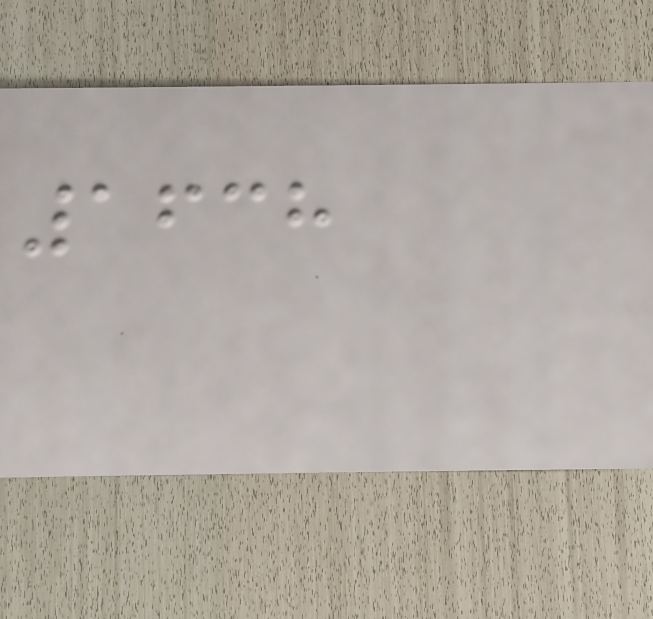1638
